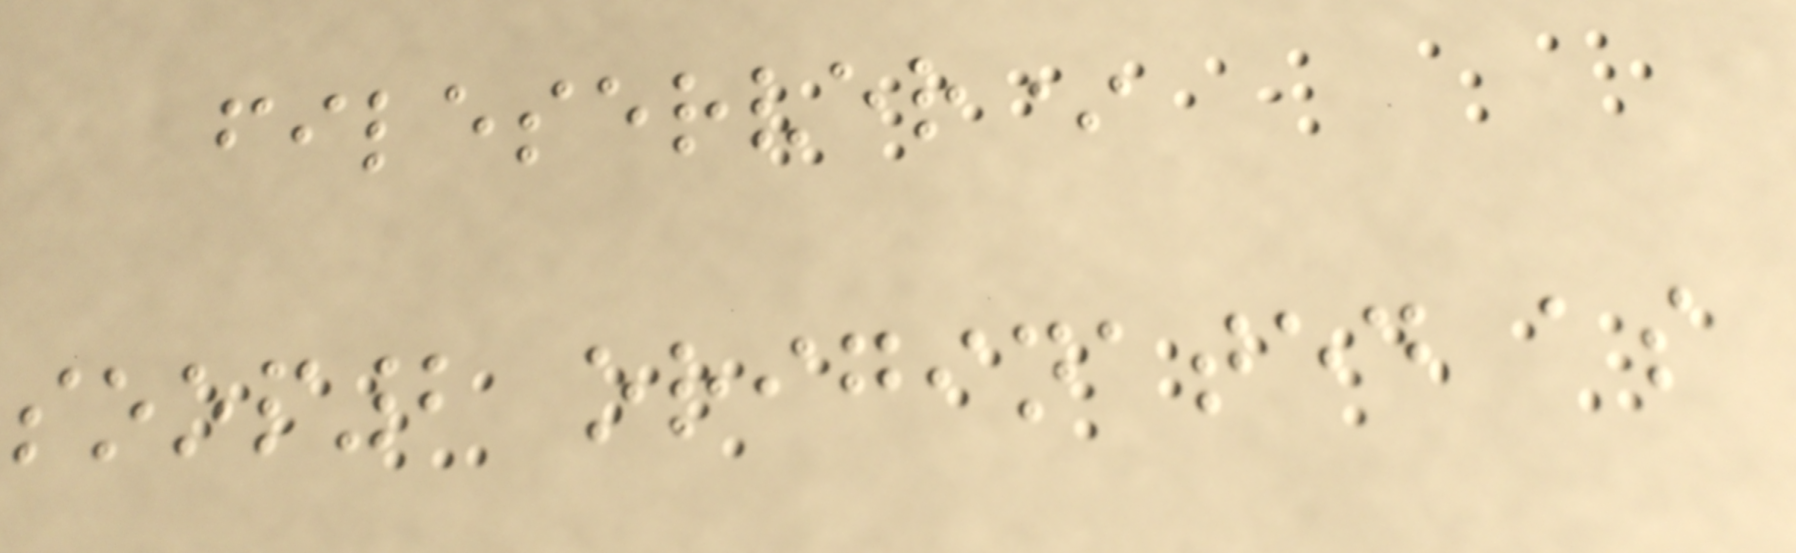fileserver*
soop2 originated as
